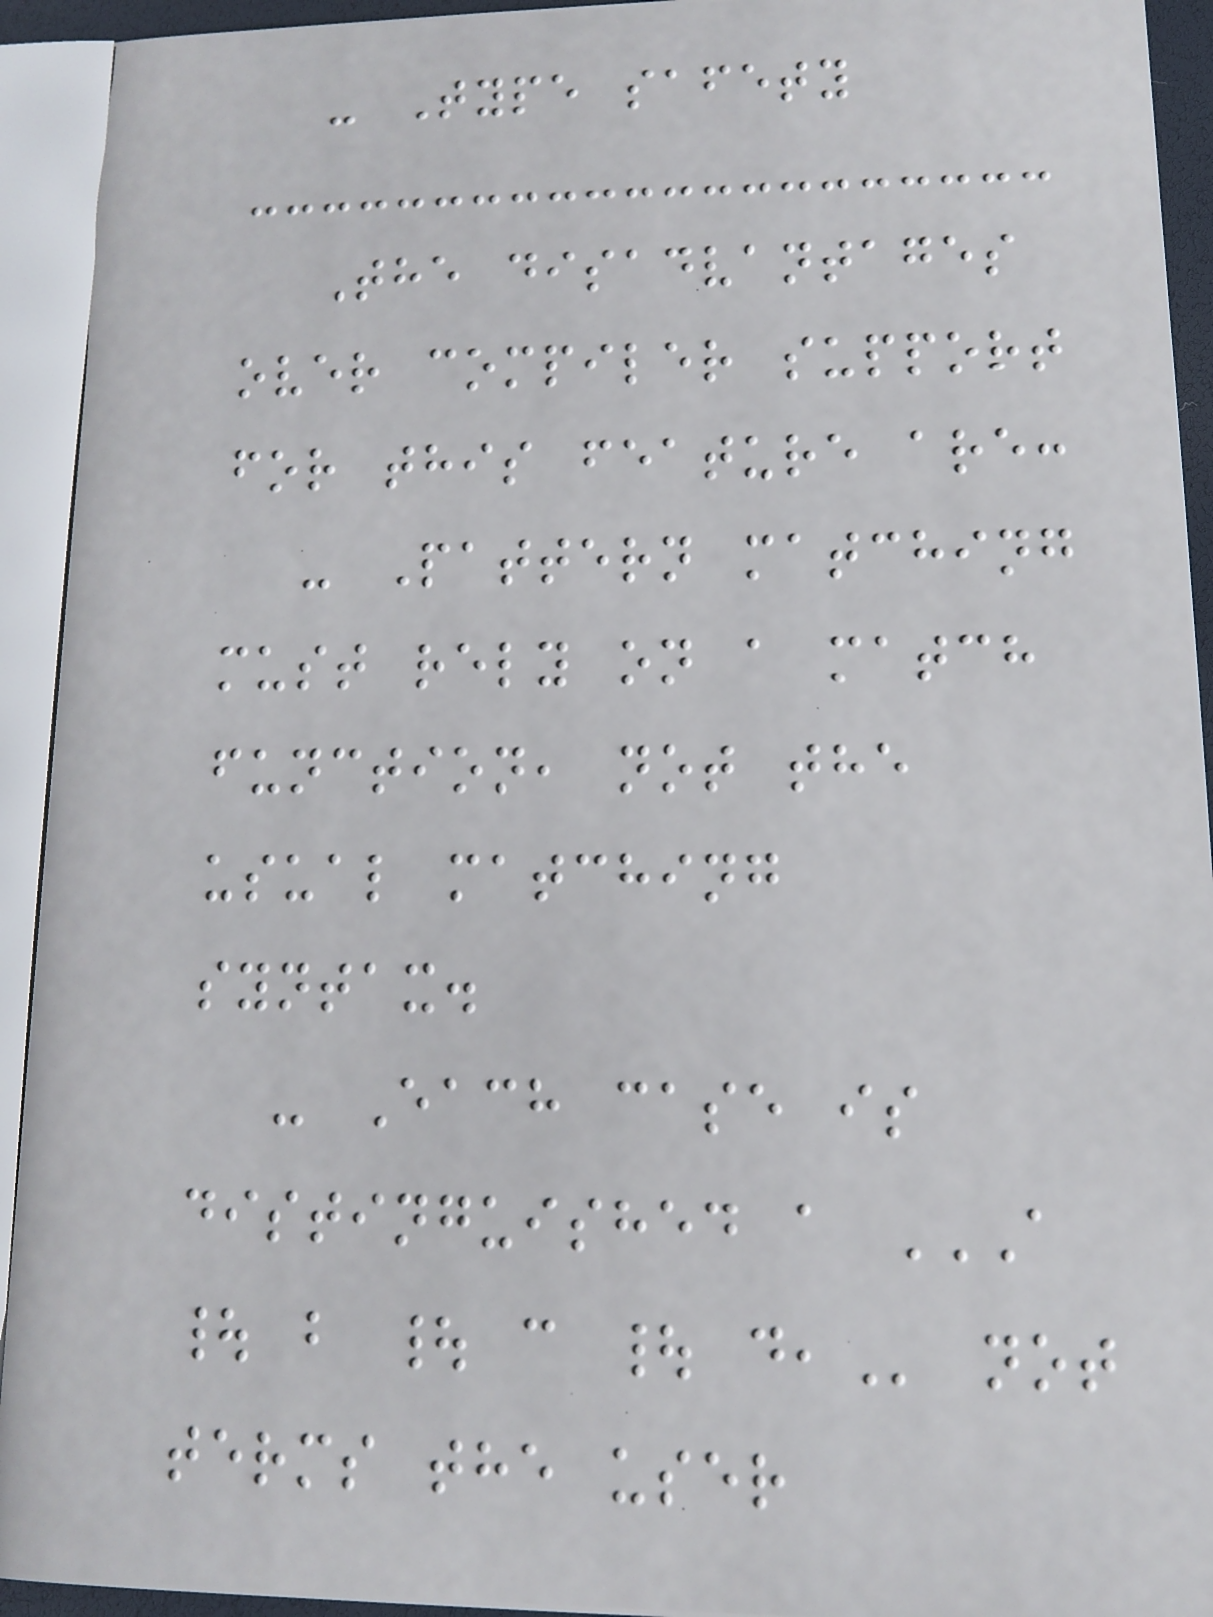- Type safety
The disadvantages
over compiler support
for this feature are:
- Pattern matching
must rely on a match
function, not the
usual matching
syntax.
- Each case is
distinguished a A
| B | C | D, not
terms the user
